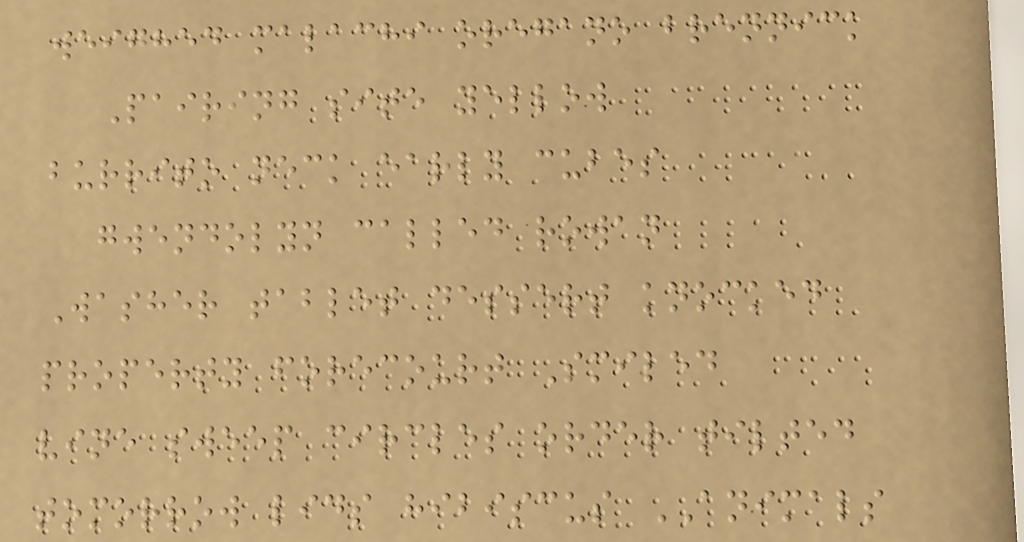weighed malachi oregano brennick
Pairing site yellow
burrito neck early cubes
gwendolyn called rowan
Washer tablet dessert knocked
property forecourt Smiled
vine sweep circles order tilted
tomorrow lids hibiscus ANIMALS
